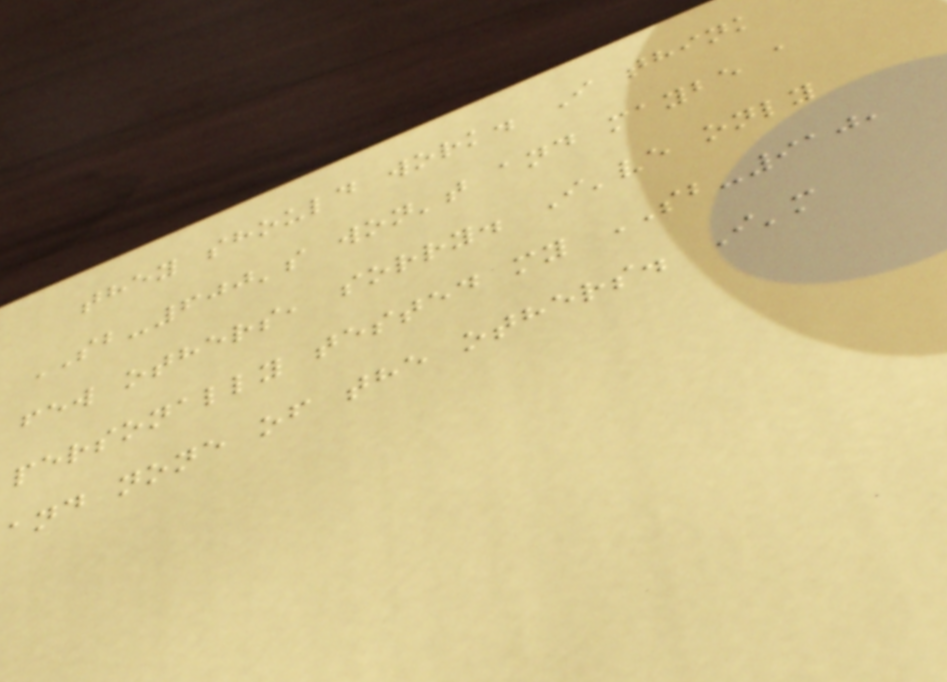they should work. I think
SB-600's won't and maybe a
few others, sorry. I've only
personally tested my SB-910,
and none of the others. I'm
